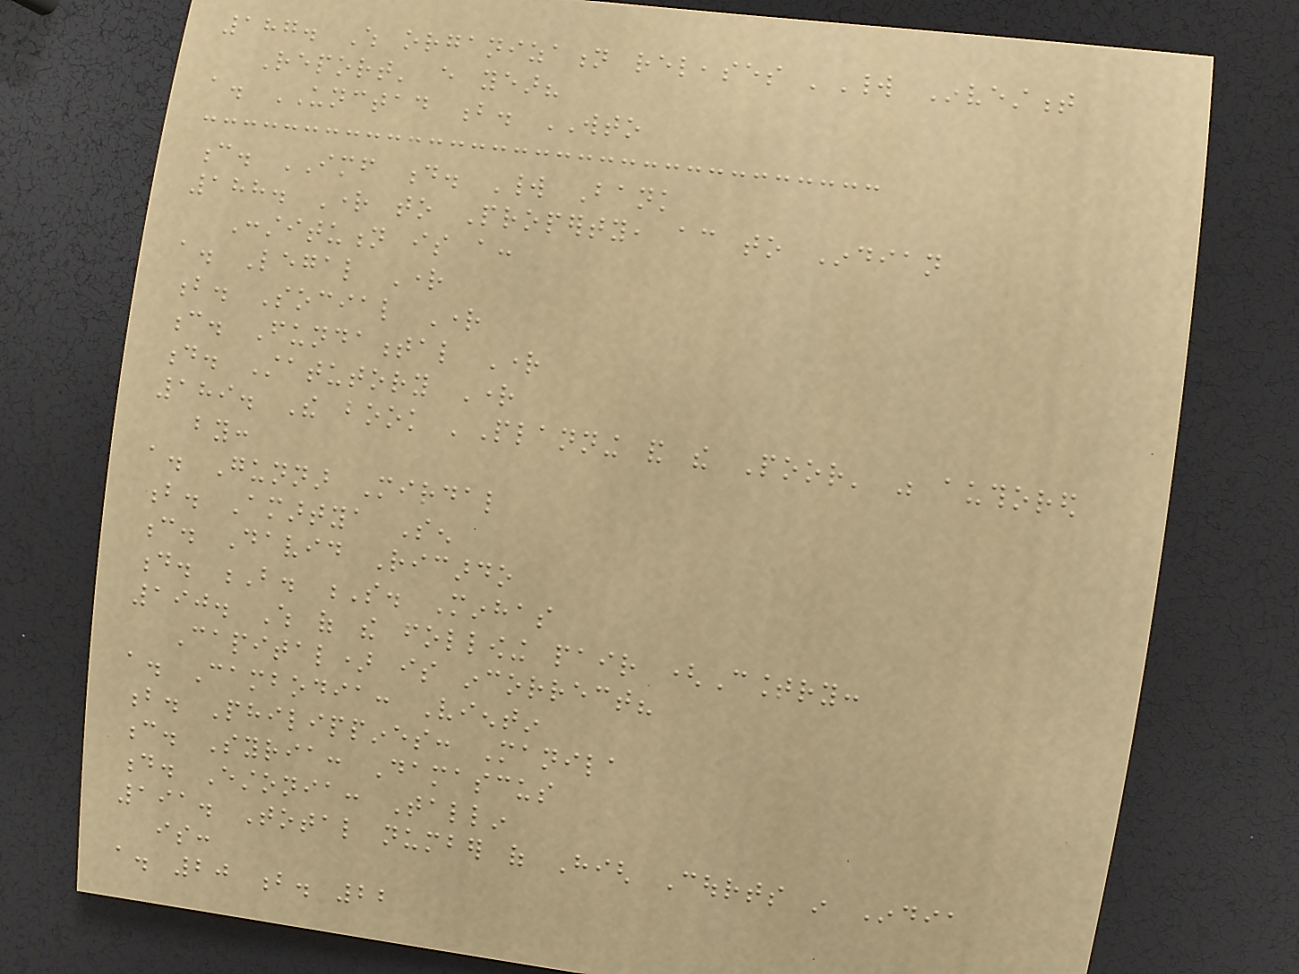187. Which organization releases 'World Investment
Report' every year?
a. UNCTAD b. WTO
c. IMF d. World Bank
188. Right to Property, according to Indian
Constitution is a:
a. Legal Right
b. Social Right
c. Fundamental Right
d. Statutory Right
189. The book 'Planning and the Poor' was authored
by:
a. Gunnar Mirdal
b. Amartya Sen
c. David Ricardo
d. B. S. Minhas
190. Which of the following pair (Country:
Capital) is incorrect?
a. Cambodia: Vientin
b. Philippines: Manila
c. Syria: Damascus
d. Estonia: Tallin
191. Total number of High Courts in India
is:
a. 20 b. 22
